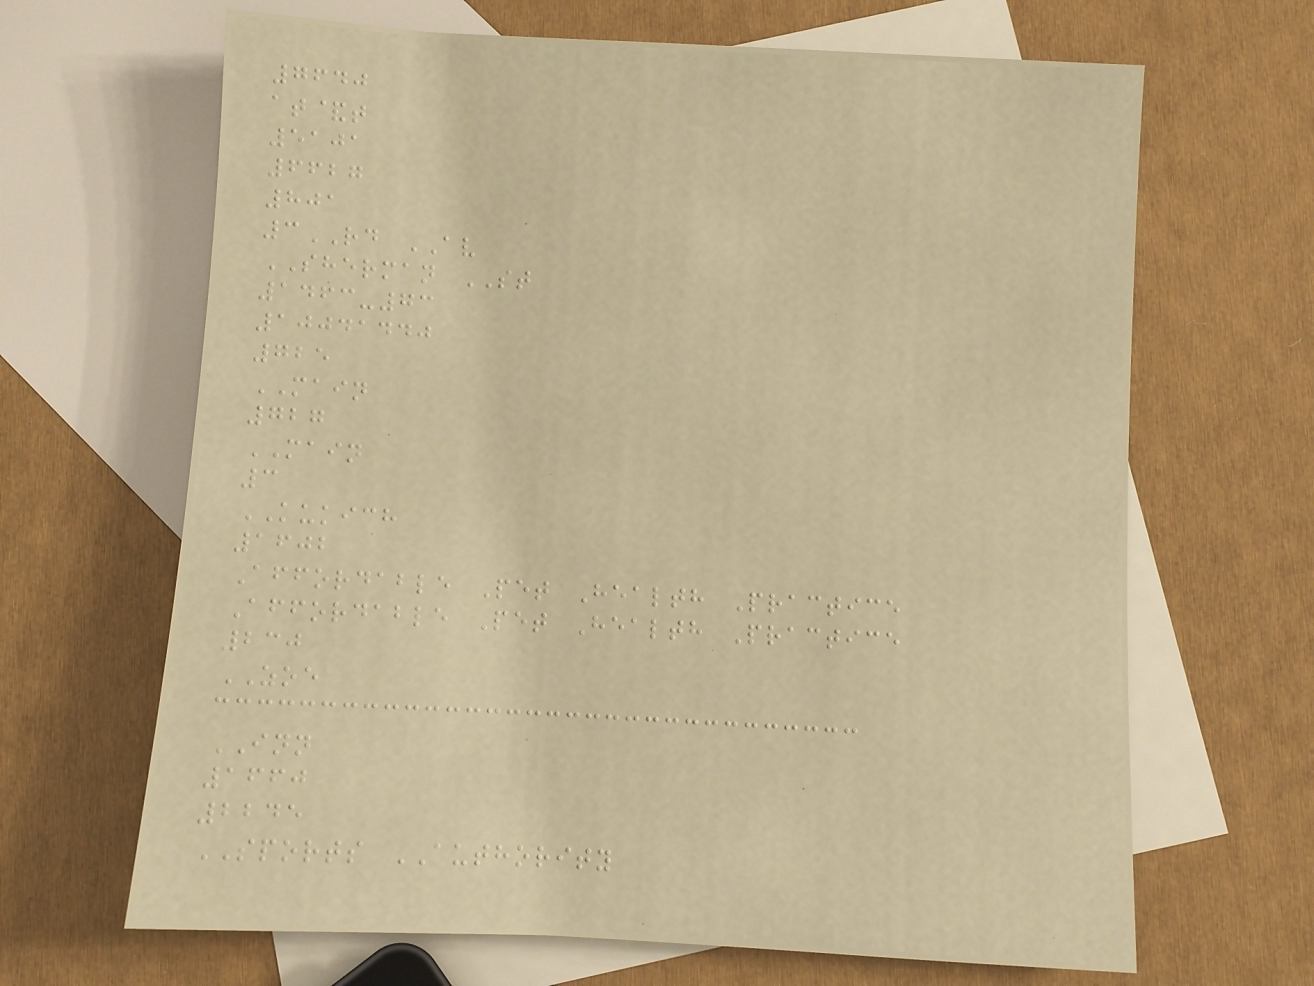7640
at&t
5101
6627
801
3RD AV
SHERMAN ST
1463-73
10041440
725
MAIN
727
MAIN
3
KUKICH
1602
Affordable Pet Health Practice
Affordable Pet Health Practice
230
ZOE
INN
1660
2245
SPORTS AUTHORITY
